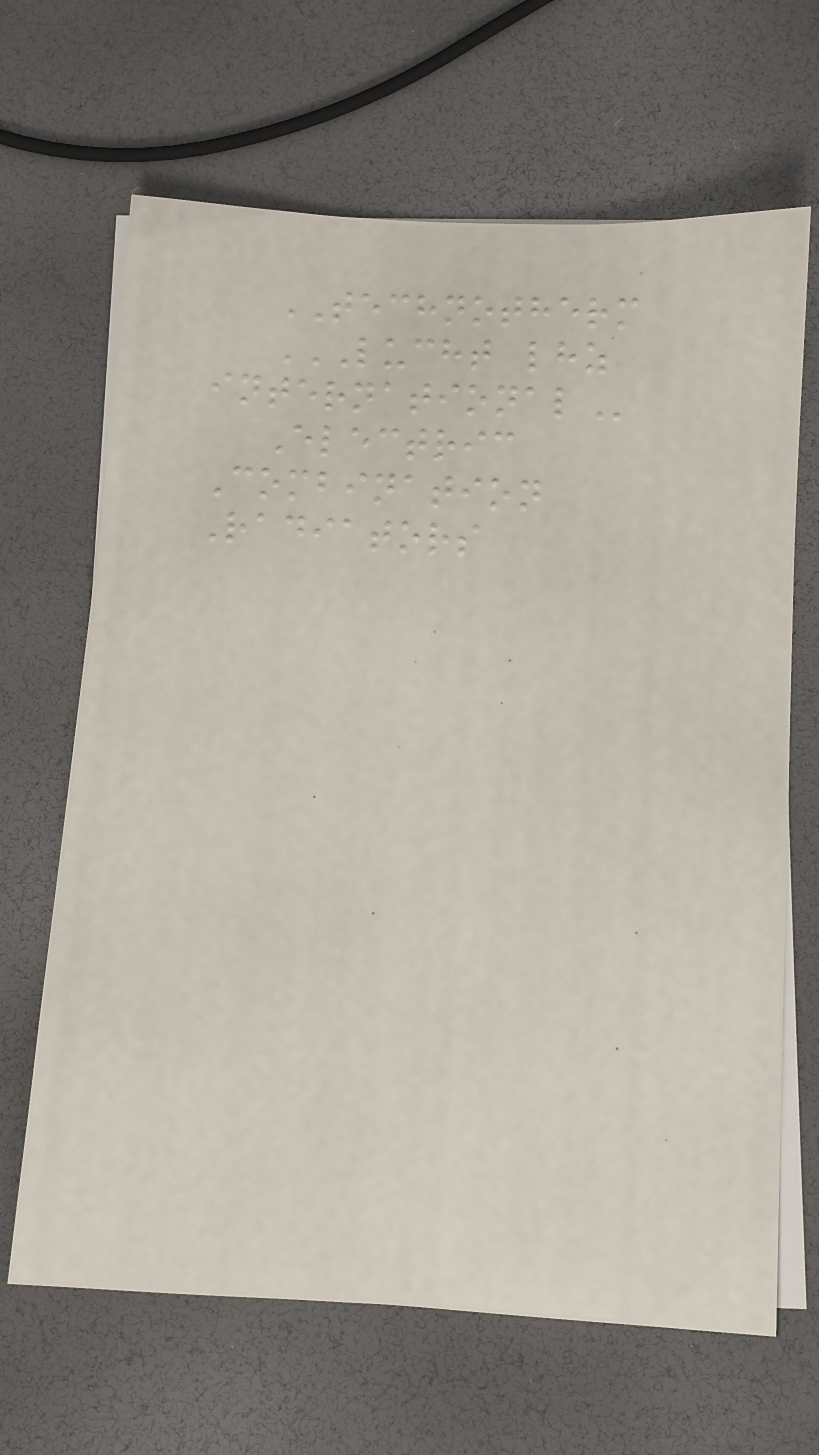TECHNOTHERM
LUCHT LHZ
INTERNATIONAL
Electric
Combination
Radiators
